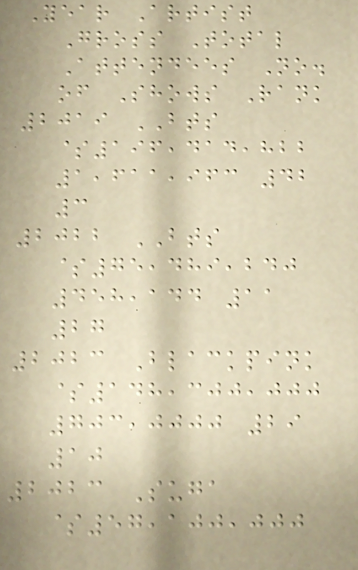Year Artist
Gross Total
Attendees No.
of Shows Rank
2019 BTS
$196,414,822
1,611,963 42
3
2022 BTS
$75,489,240
458,144 11
27
2023 Blackpink
$148,300,000
703,0000 29
10
2023 Suga
$57,100,000
